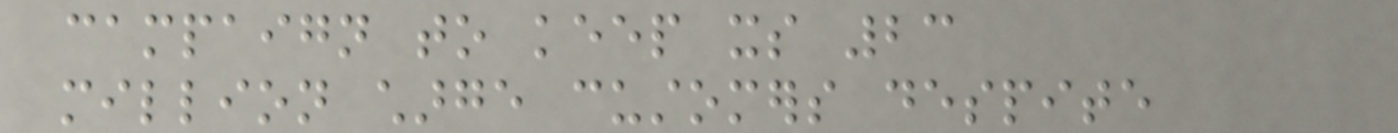campaign to keep its 23
million charge customers despite
